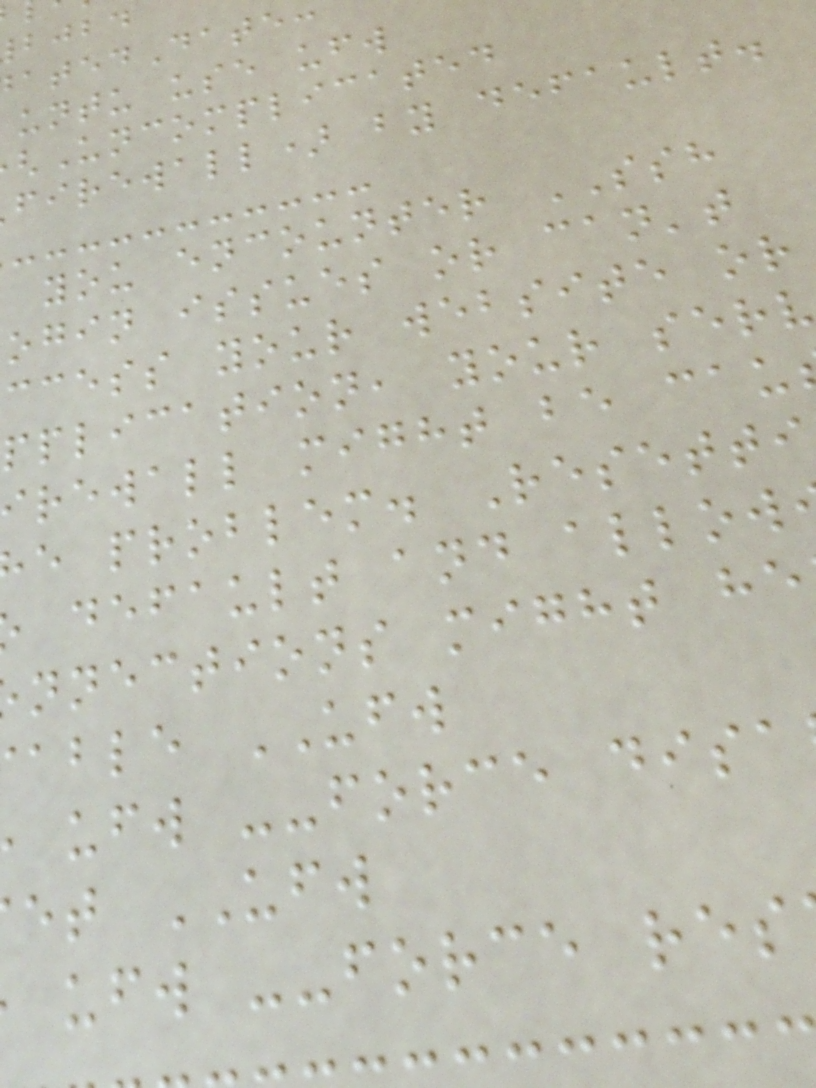bjbd
atedDate:
untu use ufw
Uncomplicated
firewall) by default.
you encounter SSH
ogin issues or can't
ccess your website or
pplication, your serv
rewall might be cau
e problem. Resetti
default and allow
nnections might he
able UFW
ufw --force disa
et UFW
ufw --force res
